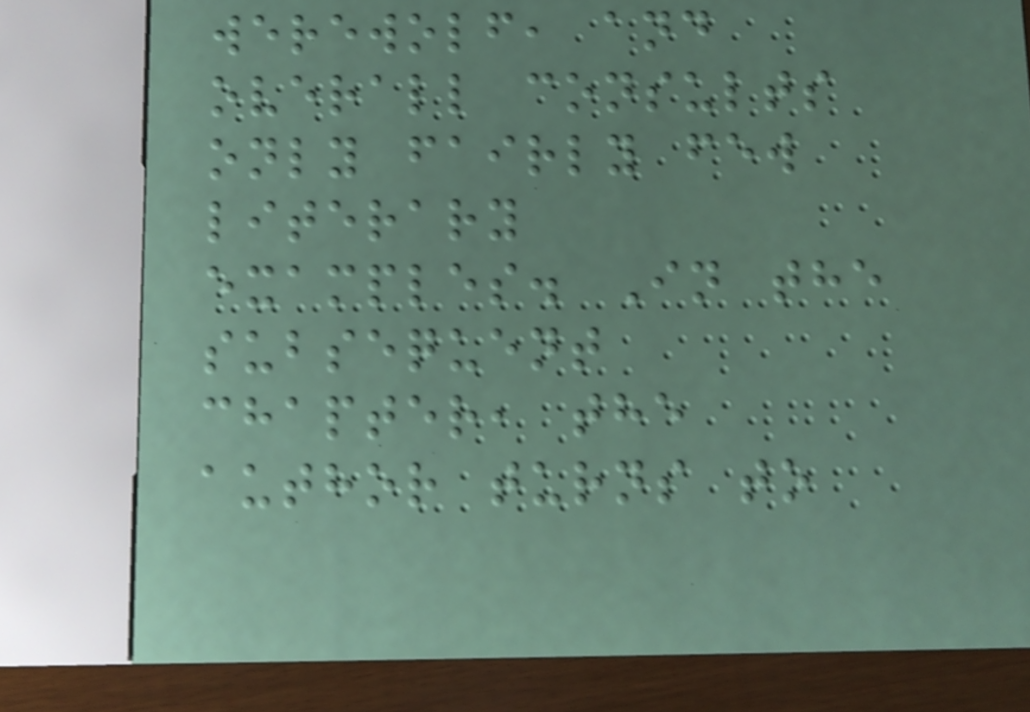werewolf, and
overall consults
only fairly few
literary
examples. In the
subsequent
chapter, the
author turns to
